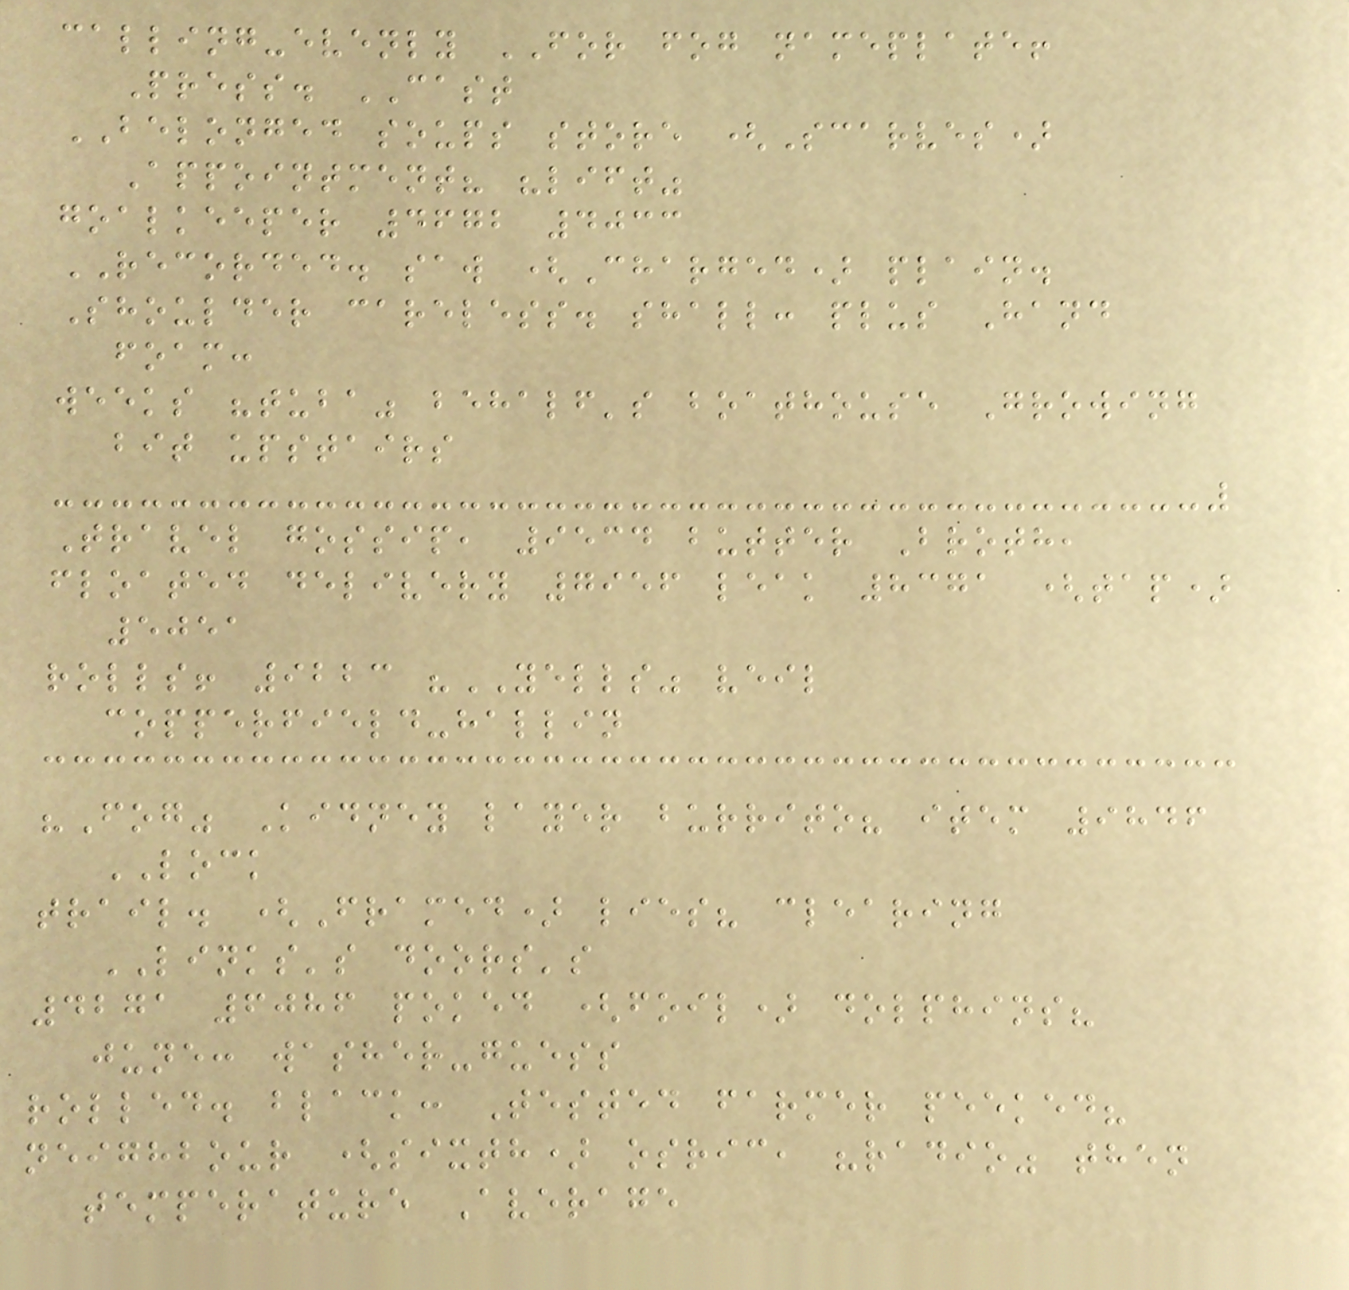calling-evenly FOR fog nameplate!
Press. CAST
BELONGED soups store (Scarves)
Appointment? "lift"
goalkeeper 4672 4033
RECORDED. saw (Charged) plain.
Shoulder careless. shall: plus Hand
foam:
weeks "tuba" behalf's boathouse Growing
bit upstairs
Travel gossip, 9534 butter Broth,
floated delivery 7956 leak 8371 (tap)
5051
rolls! 9223 "YELLS" veil
copperfield-hallin
"Fog" Kidney layer burrito? item 9846
LOCK
trail. (Framed) lies? clearing
LINKS's doors's
4271 6086 poked (foil) dolphins?
june: washer-guess
rolled. black: Tested farmer peeked?
neighbour (sixth) osric, "radio" then
temperature Average
